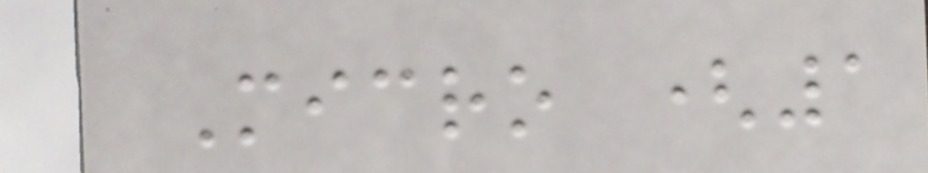Micro (1
